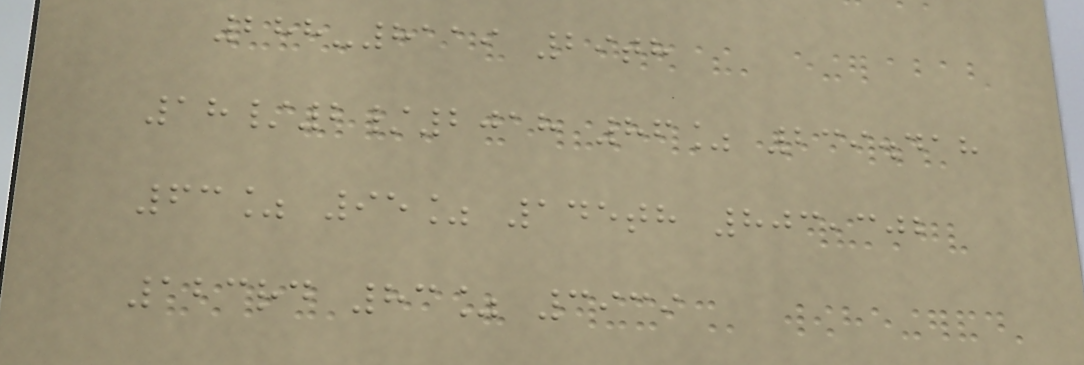288-8119 29th
18/2/2018 86% 239.418
63% 95% 145th 803,302
123rd 83% 3939
